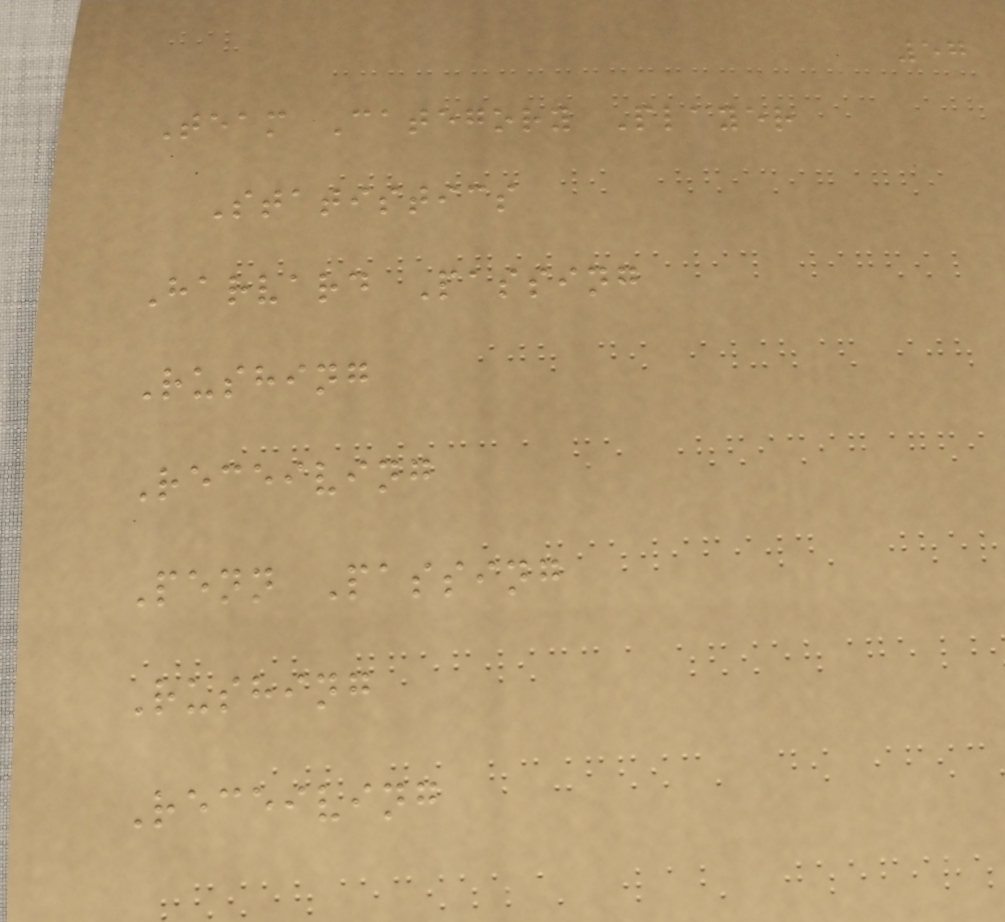57
Team Category Player
Statistics
Harvard Passing
Rushing
Receiving
Penn Passing
Rushing
Receiving
